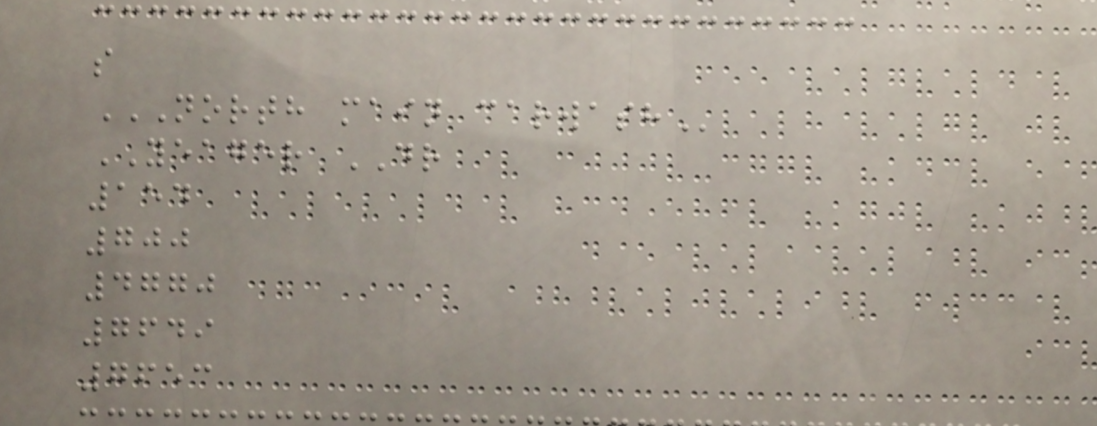s
NORTH MAIN CARWASH
YEAGER DR
154
700
4770
7649
7653
